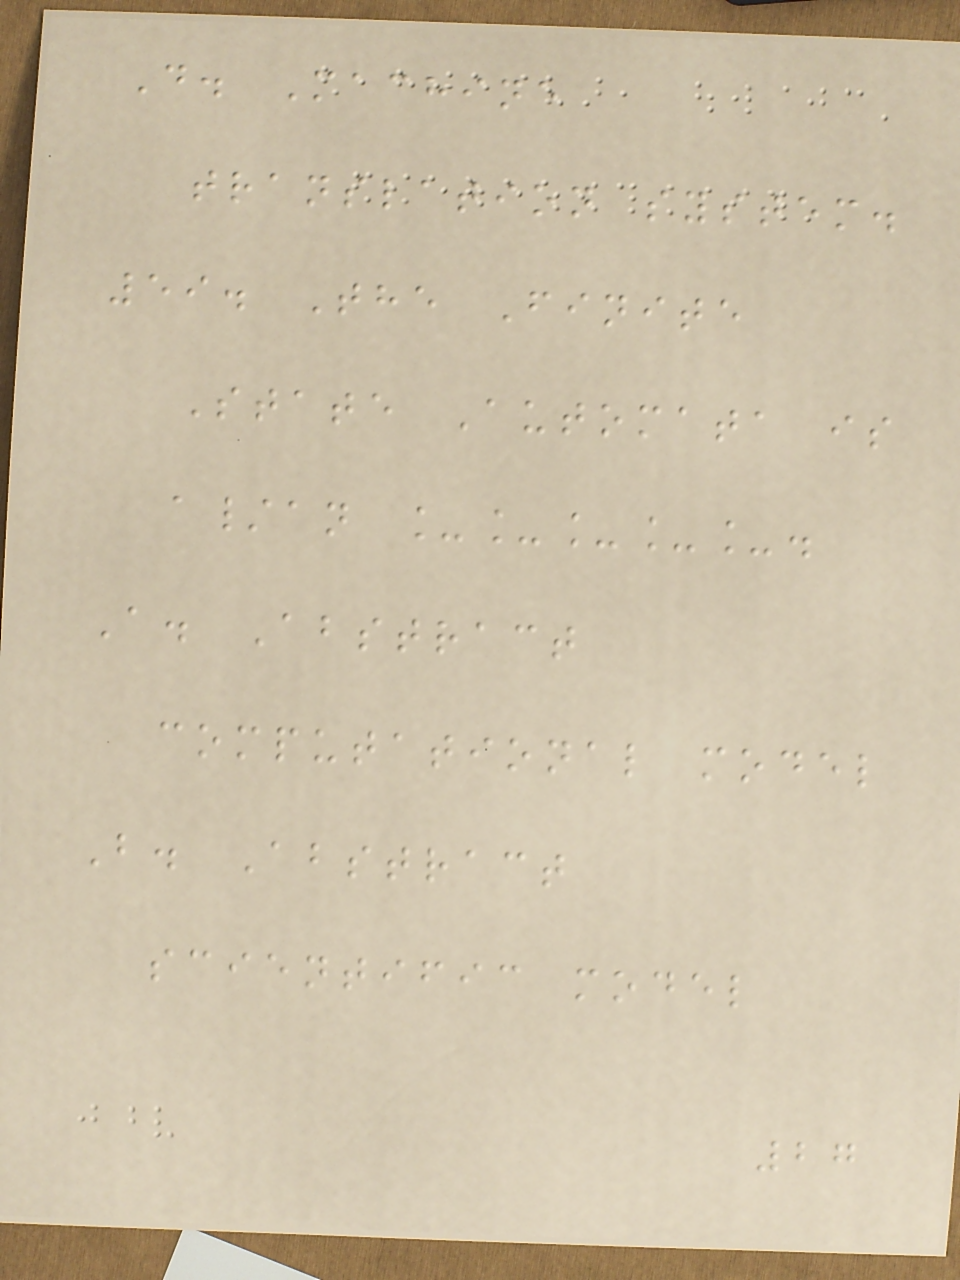D. Machine
translation system.
59. The Finite
State Automata is
a/an _____.
A. Abstract
computational model
B. Abstract
scientific model
27
